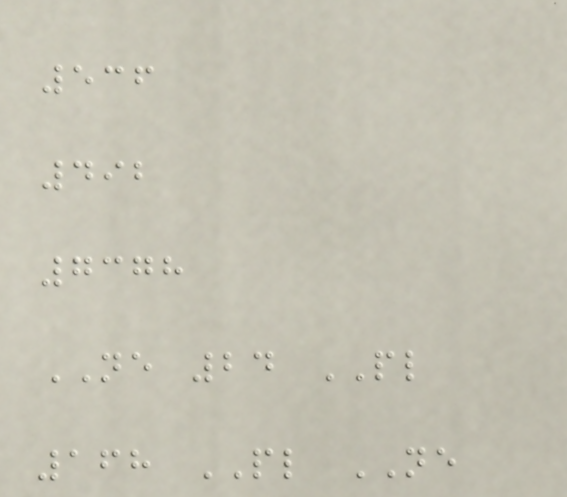536
492
7378
NE 24 PL
168 PL NE
